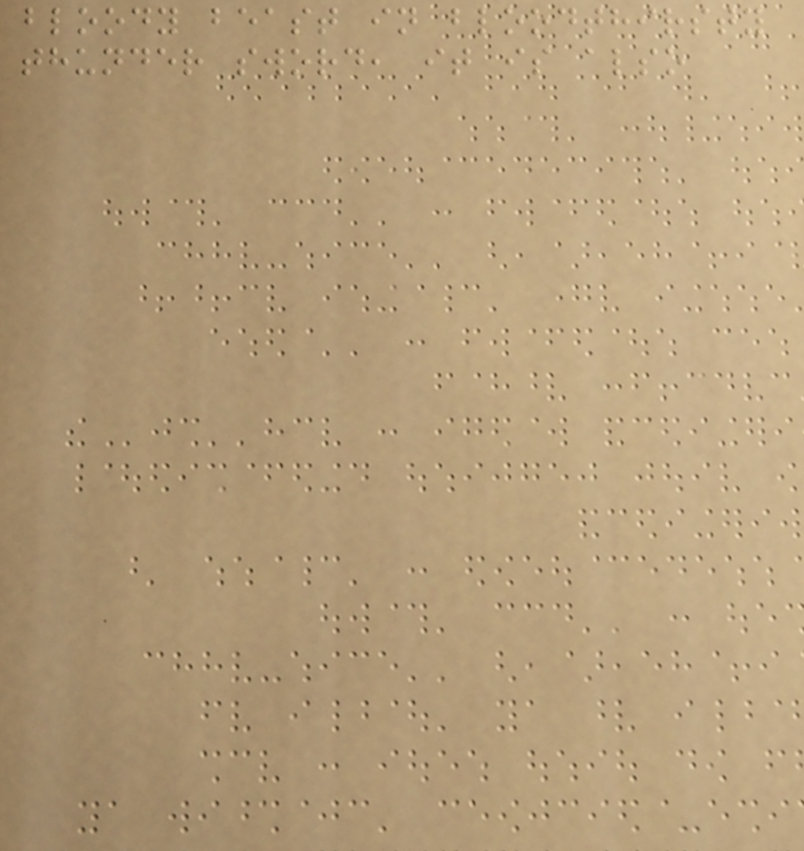bloody beast in bloodthirsty
thunder sword, it is also
